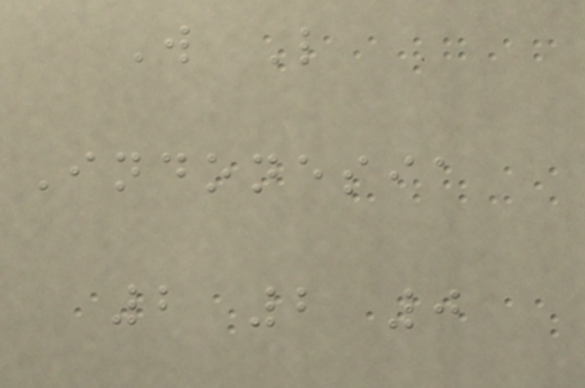W L
Indonesia
2 2 0
